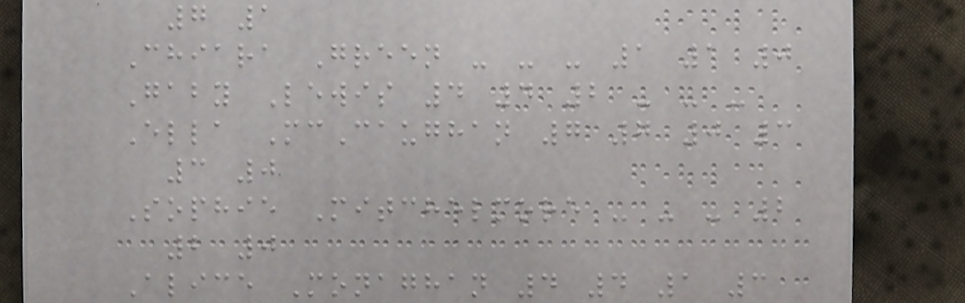7 1
Chiara Green - - - 1 1 0
Gaby Lewis 4 4 2 - - -
Ella McCaughan 7 7 0 3
3 0
Sophie Mitchelmore - - - 2
2 0
Alice Monaghan 4 4 1 3
